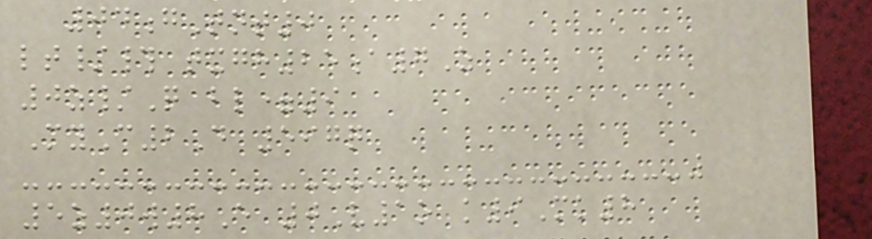04gTnt0
lt/# txgh25a7Z
0z/Q bl=9
MyC2D 597q
5z0w8E 0V1o k9Mk8
